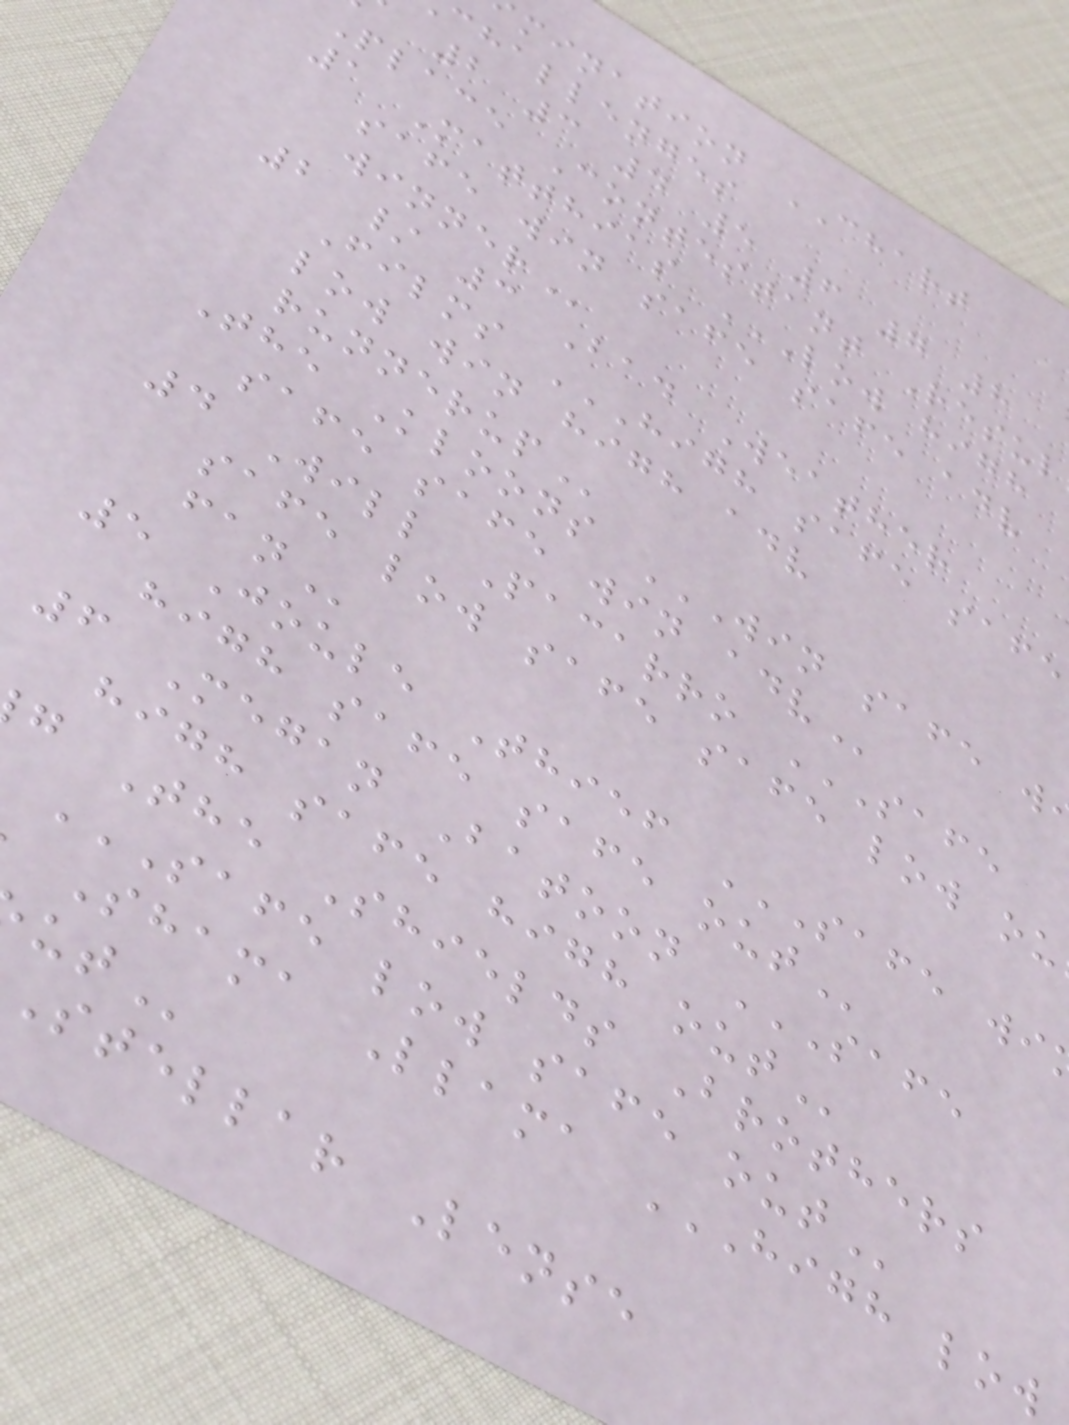mination CHART
challenges
2 3 4 5 6 7 8
Place Contestant Resul
1 Matthias LOW HIGH
safe win safe safe adv
2 / 3 Bad Weather
Films HIGH SAFE SAFE
low win high adv
safe safe win
4 Will Pacarro SAFE
safe low safe safe low
high safe safe
6 Megan Batoon SAFE
high safe high
g The Shields Brothers
SAFE LOW SAFE OUT
Stellar Lense
